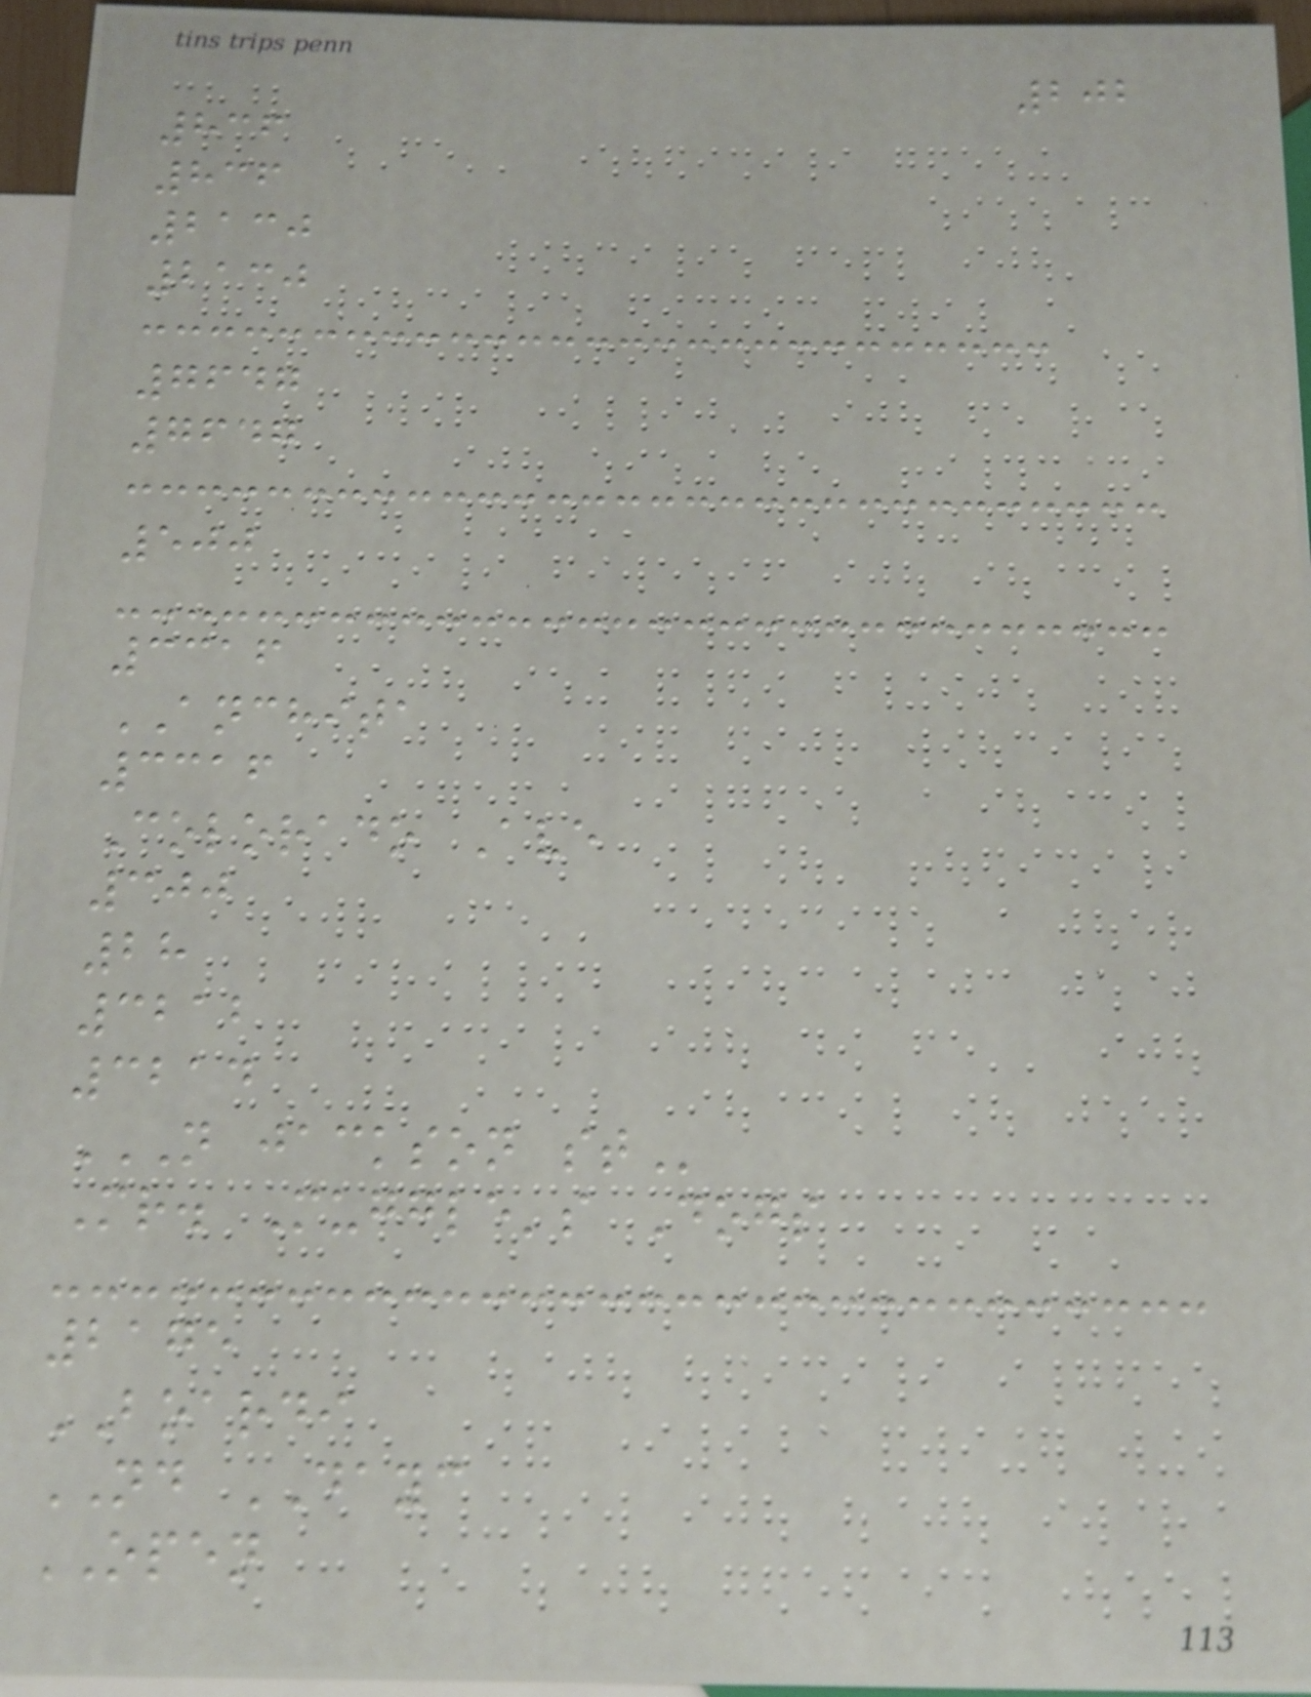202
836
836
2130
2130
7647
7647
500
3316
ANCHITA
3316
Colorado Ave
300
28
3212
3214
N JACKSON ST
Mr. Muggle's Dogs
2175
BOARDI
ND DAYC
OPEN
